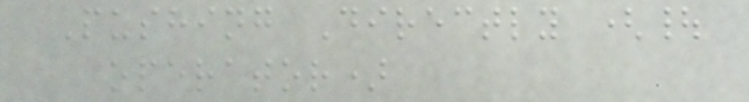Pushing Directly (|
operator)
